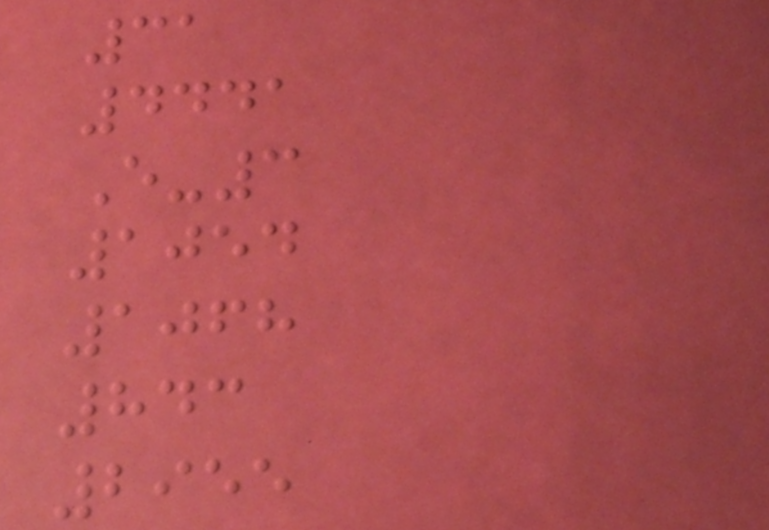31
4441
E-3
1054
1068
843
2955
